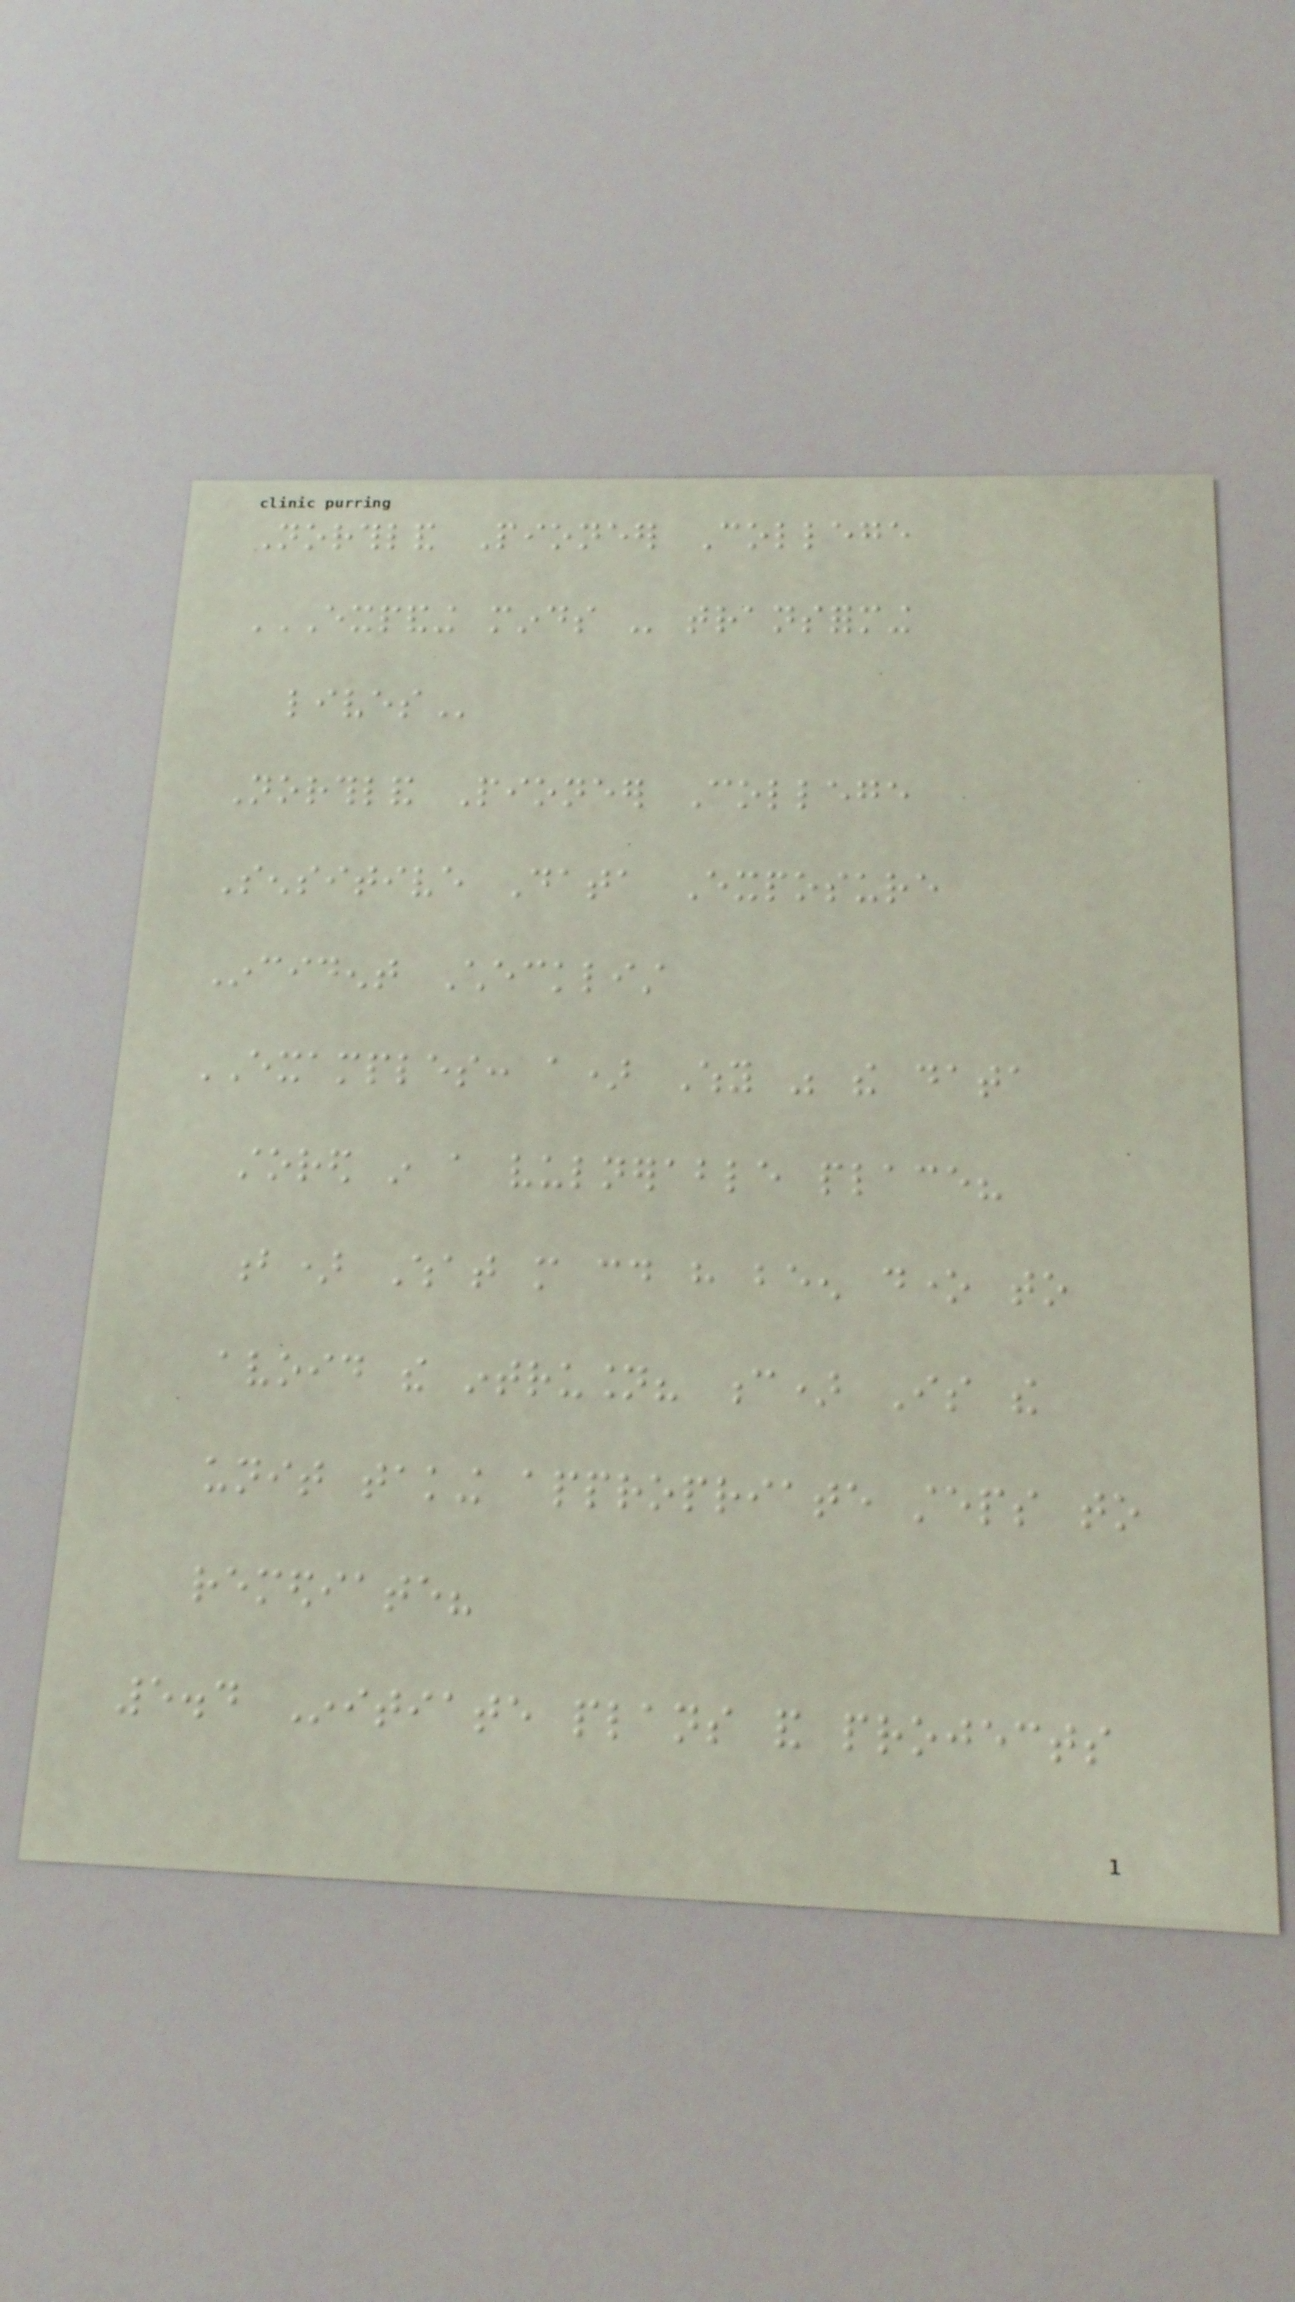Northland Pioneer College
EXPANDING MINDS - TRANSFORMING
LIVES
Northland Pioneer College
Sensitive Data Exposure
Incident Checklist
EXAMPLES: a) Why was the data
stored in a vulnerable place?
b) What more could have been done to
avoid the intrusion? c) Is the
unit taking appropriate steps to
remediate?
5.4 Initiate plans and projects
